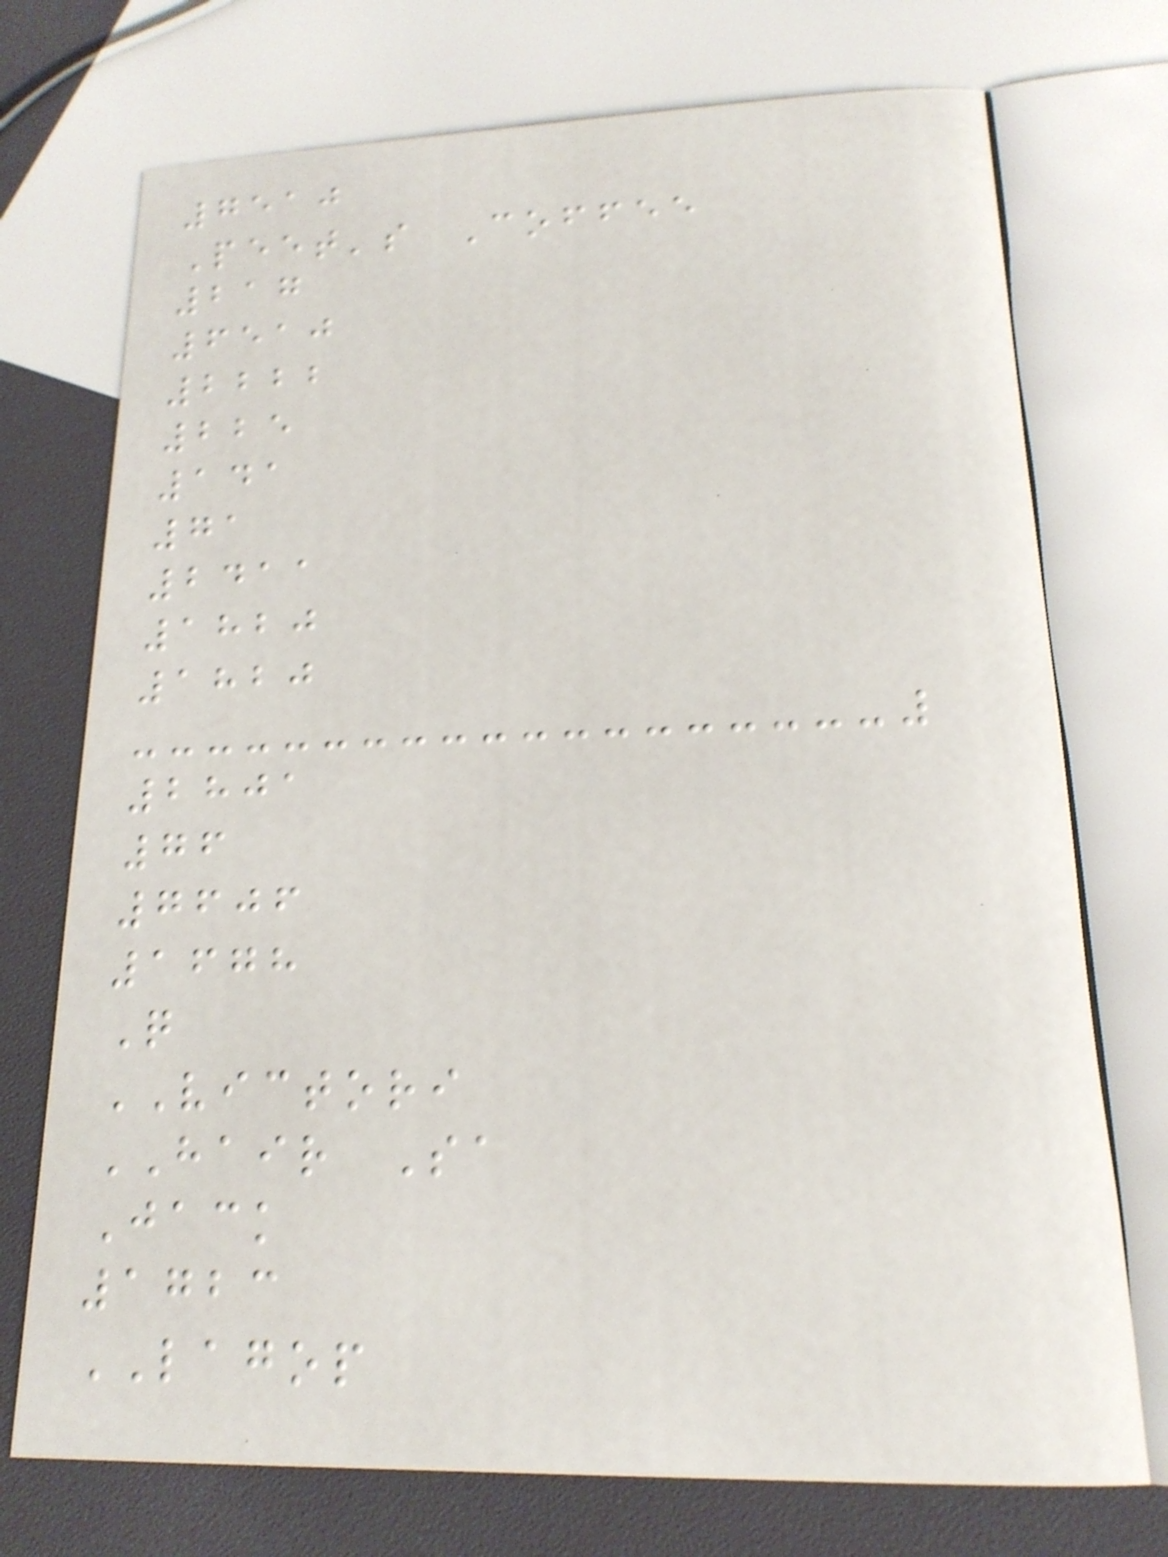7510
Peet's Coffee
217
6510
2222
225
141
71
2411
1820
1820
2801
76
7606
1678
Q
VICTORI
HAIR Sa
Jack
1723
LAGOP
